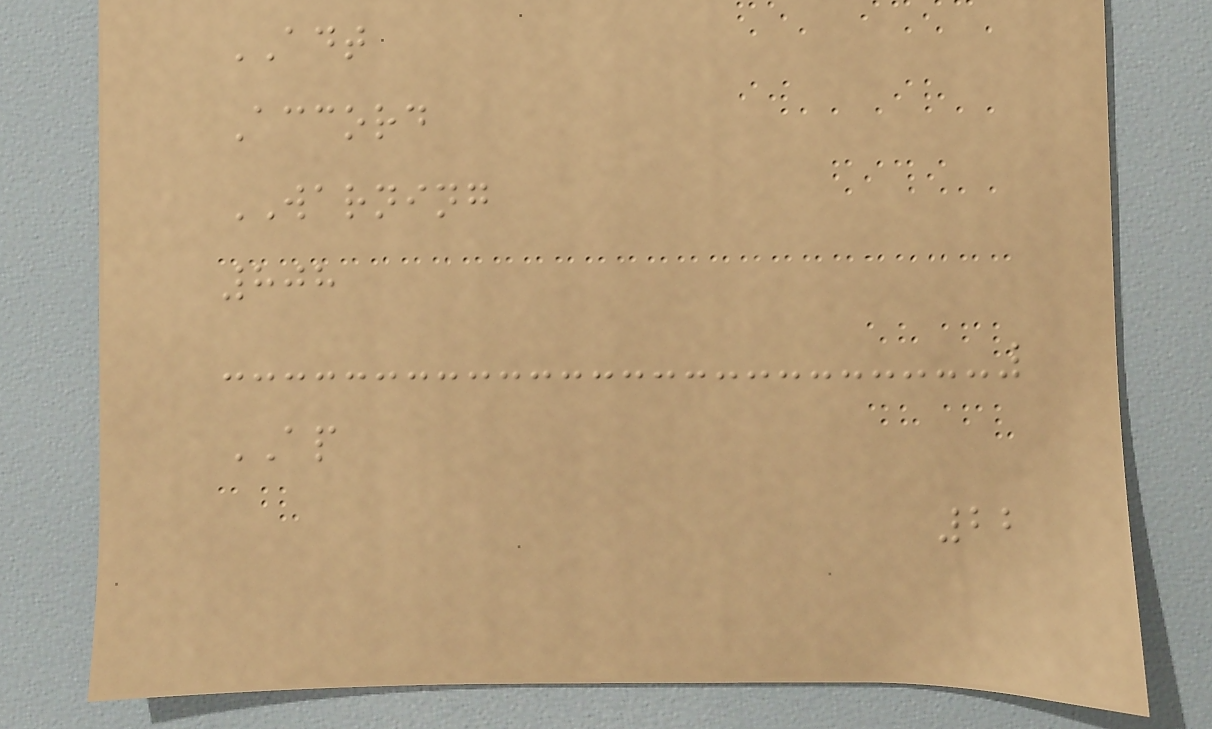ADT
Accord
WARNING
808
AP
22
